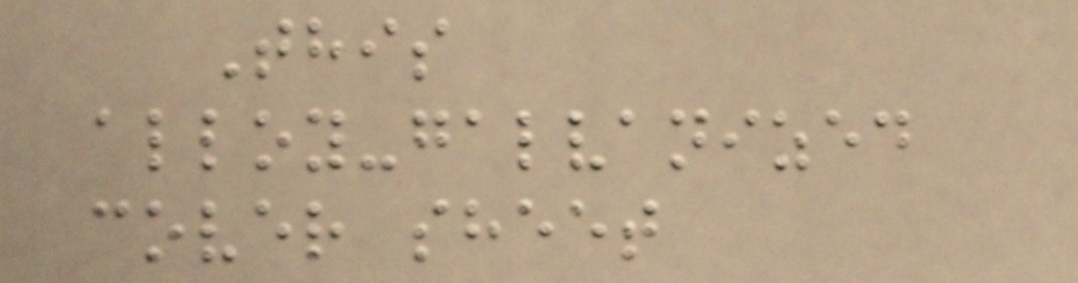This
alloy-galvanized
cover sheet
